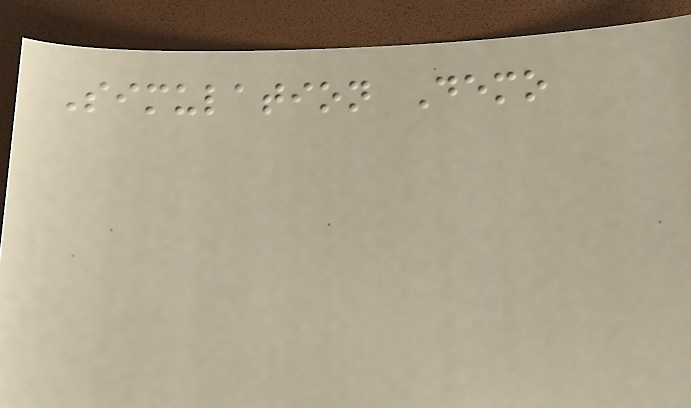Simulation Demo
